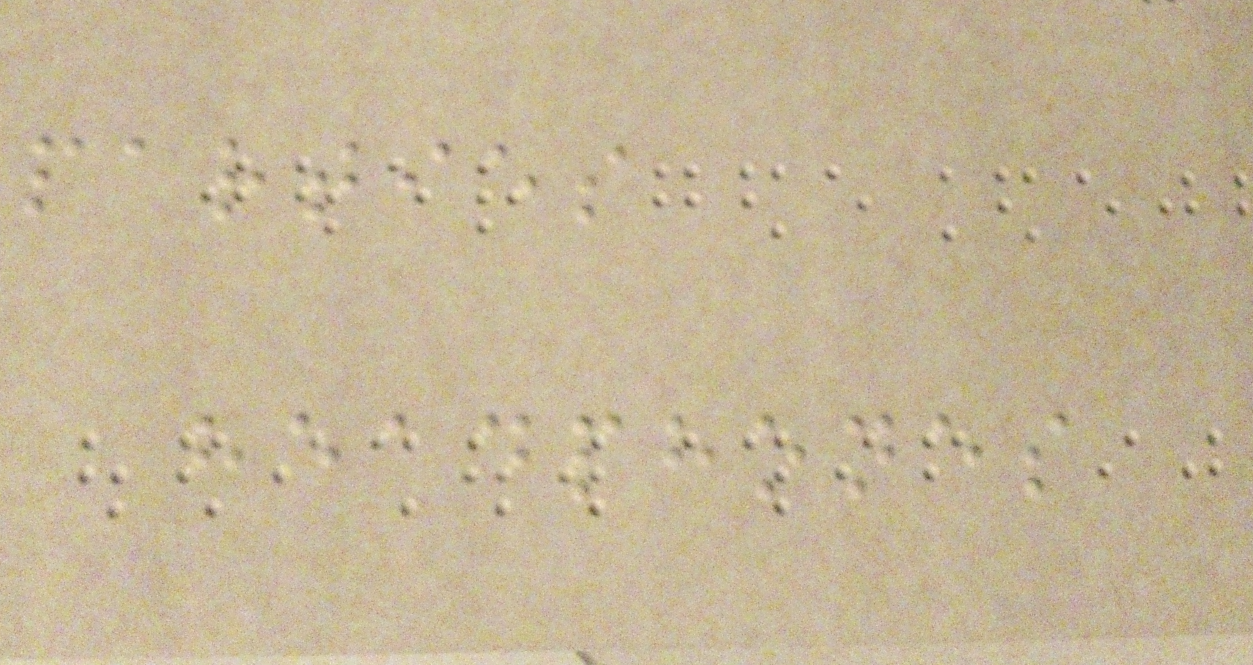parties
headphones
